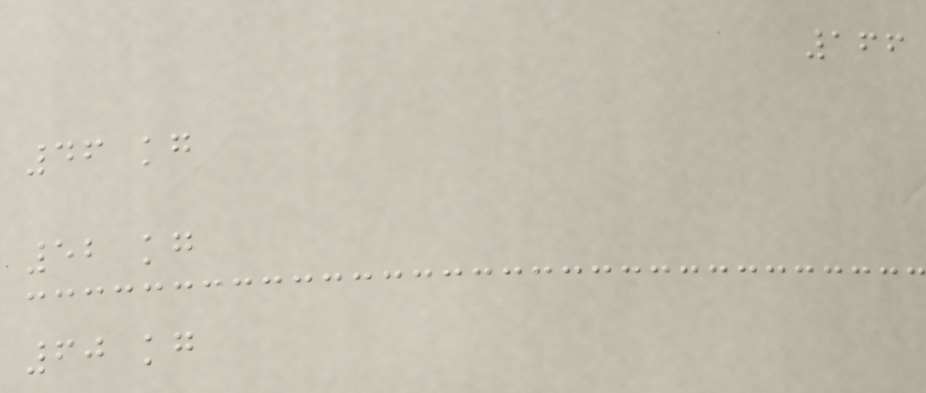166
46 kg
52 kg
60 kg
